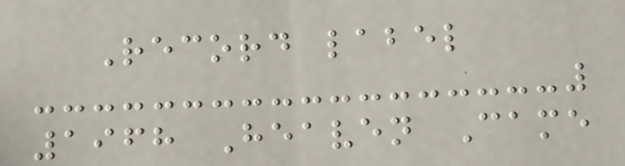Record label
1968 Heaven Came
